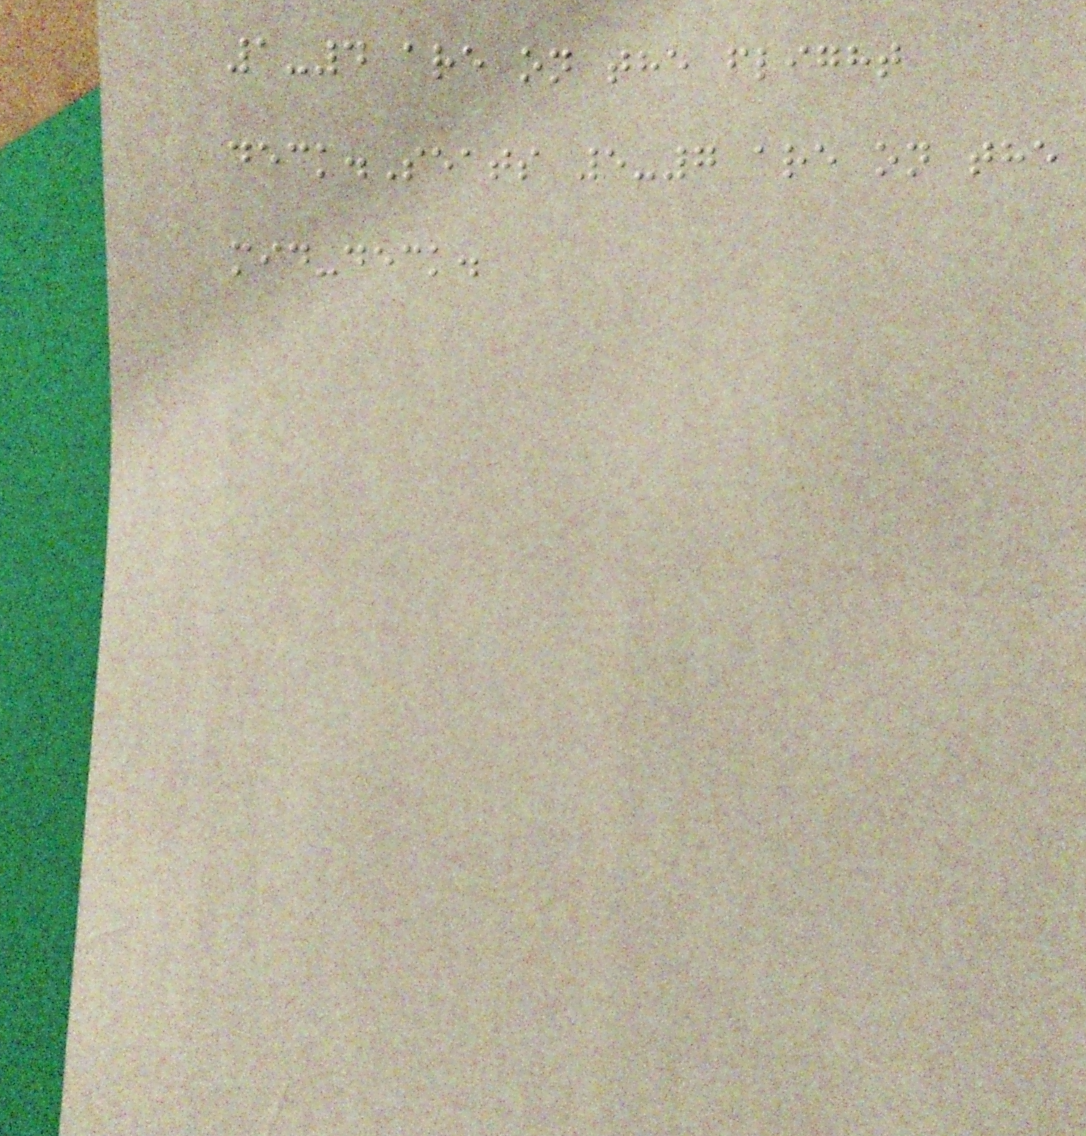1-4 are on the flight
deck.Seats 5-7 are on the
mid-deck.
